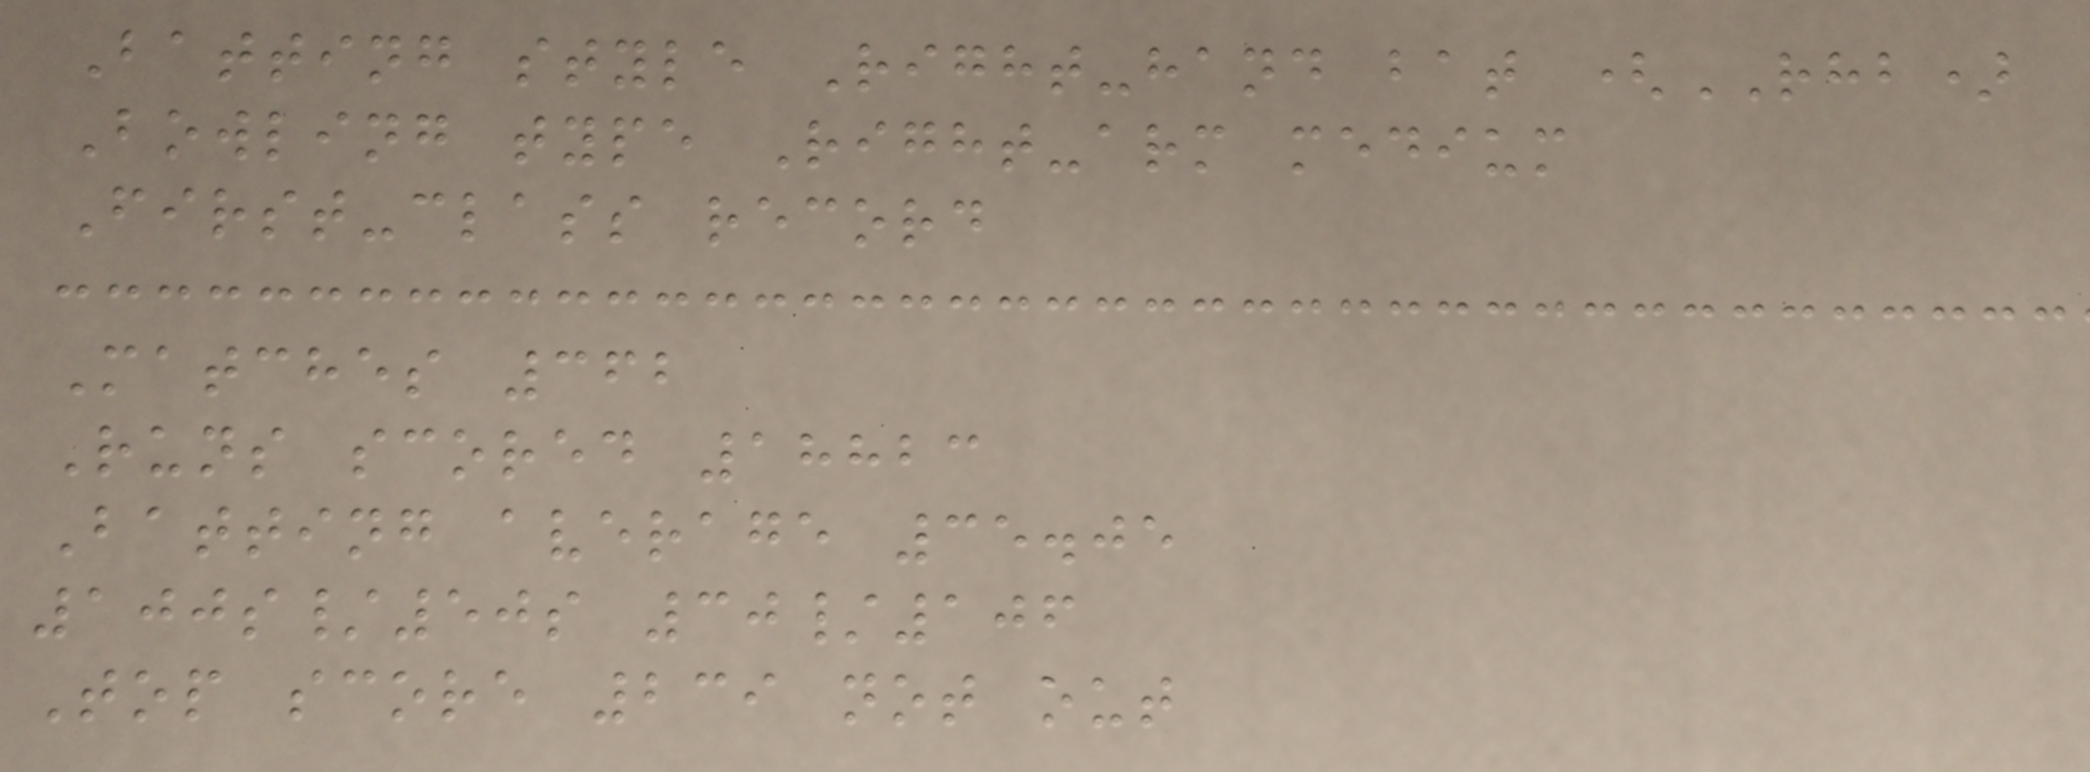Batting style Right-hand bat (RHB)
Bowling type Right-arm medium
First-class record
Matches 362
Runs scored 18823
Batting average 35.05
100s/50s 30/106
Top score 239 not out
